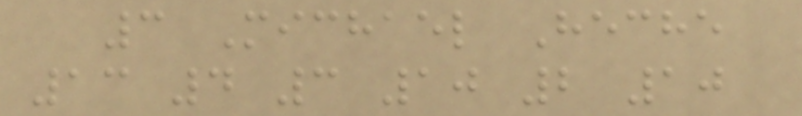3 Michael Heche
13 4 3 10 2 10
